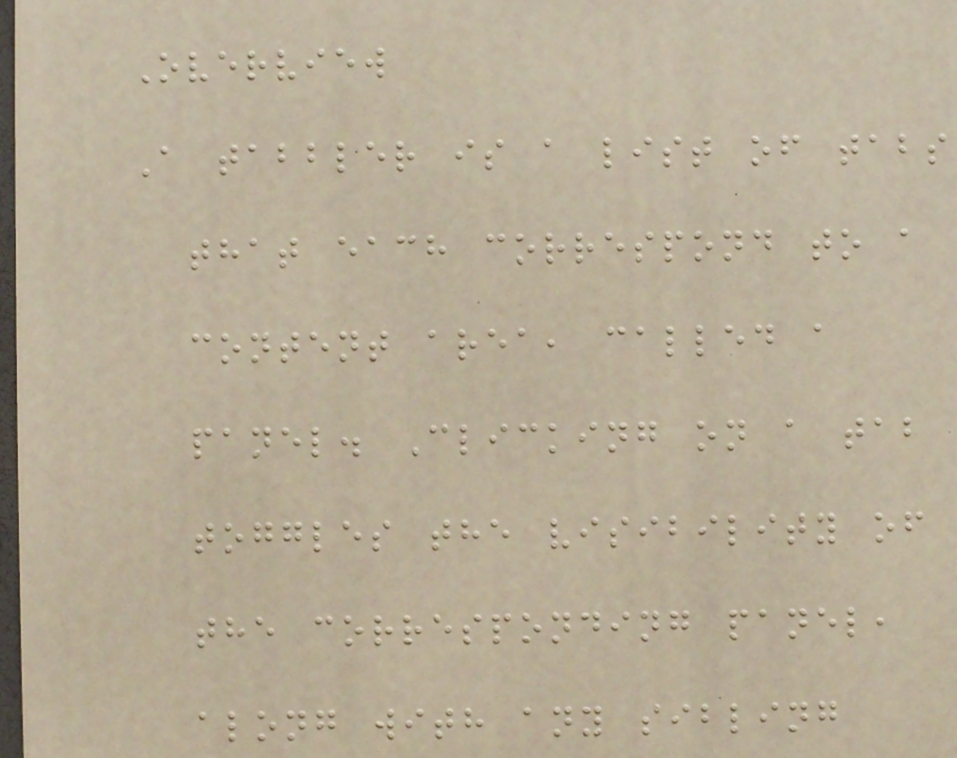Overview
A tabbler is a list of tabs
that each correspond to a
content area, called a
panel. Clicking on a tab
toggles the visibility of
the corresponding panel,
along with any sibling
